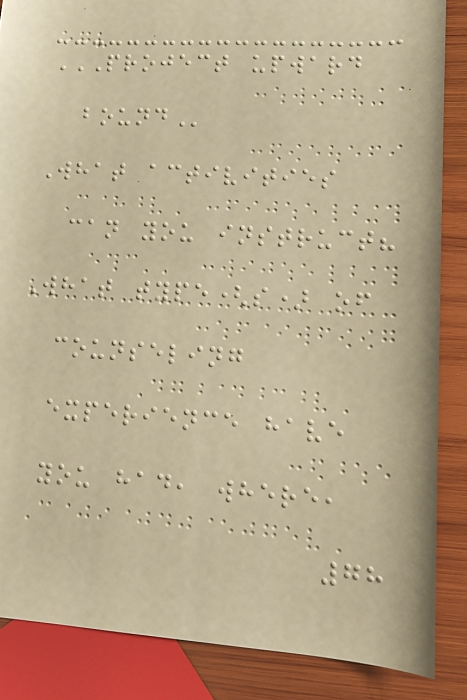PROJECT UPWARD
BOUND
What activities
can you instruct?
What type(s) of
counseling
experience have
you had, where,
78
